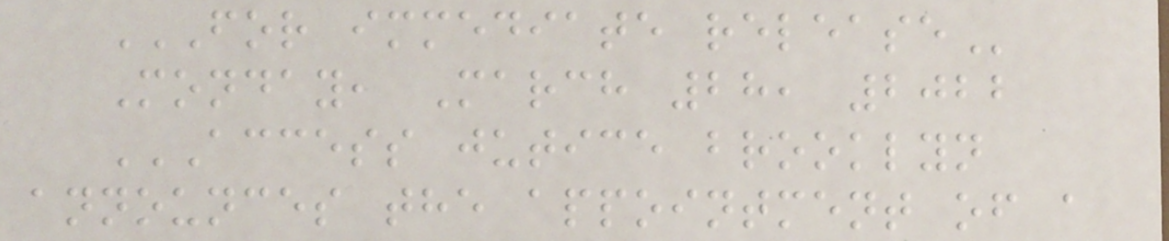FOR IMMEDIATE RELEASE
Monday, March 28, 2022
ACCESS JUTICE BROOKLYN
ANNOUNCES THE APPOINTMENT OF A
